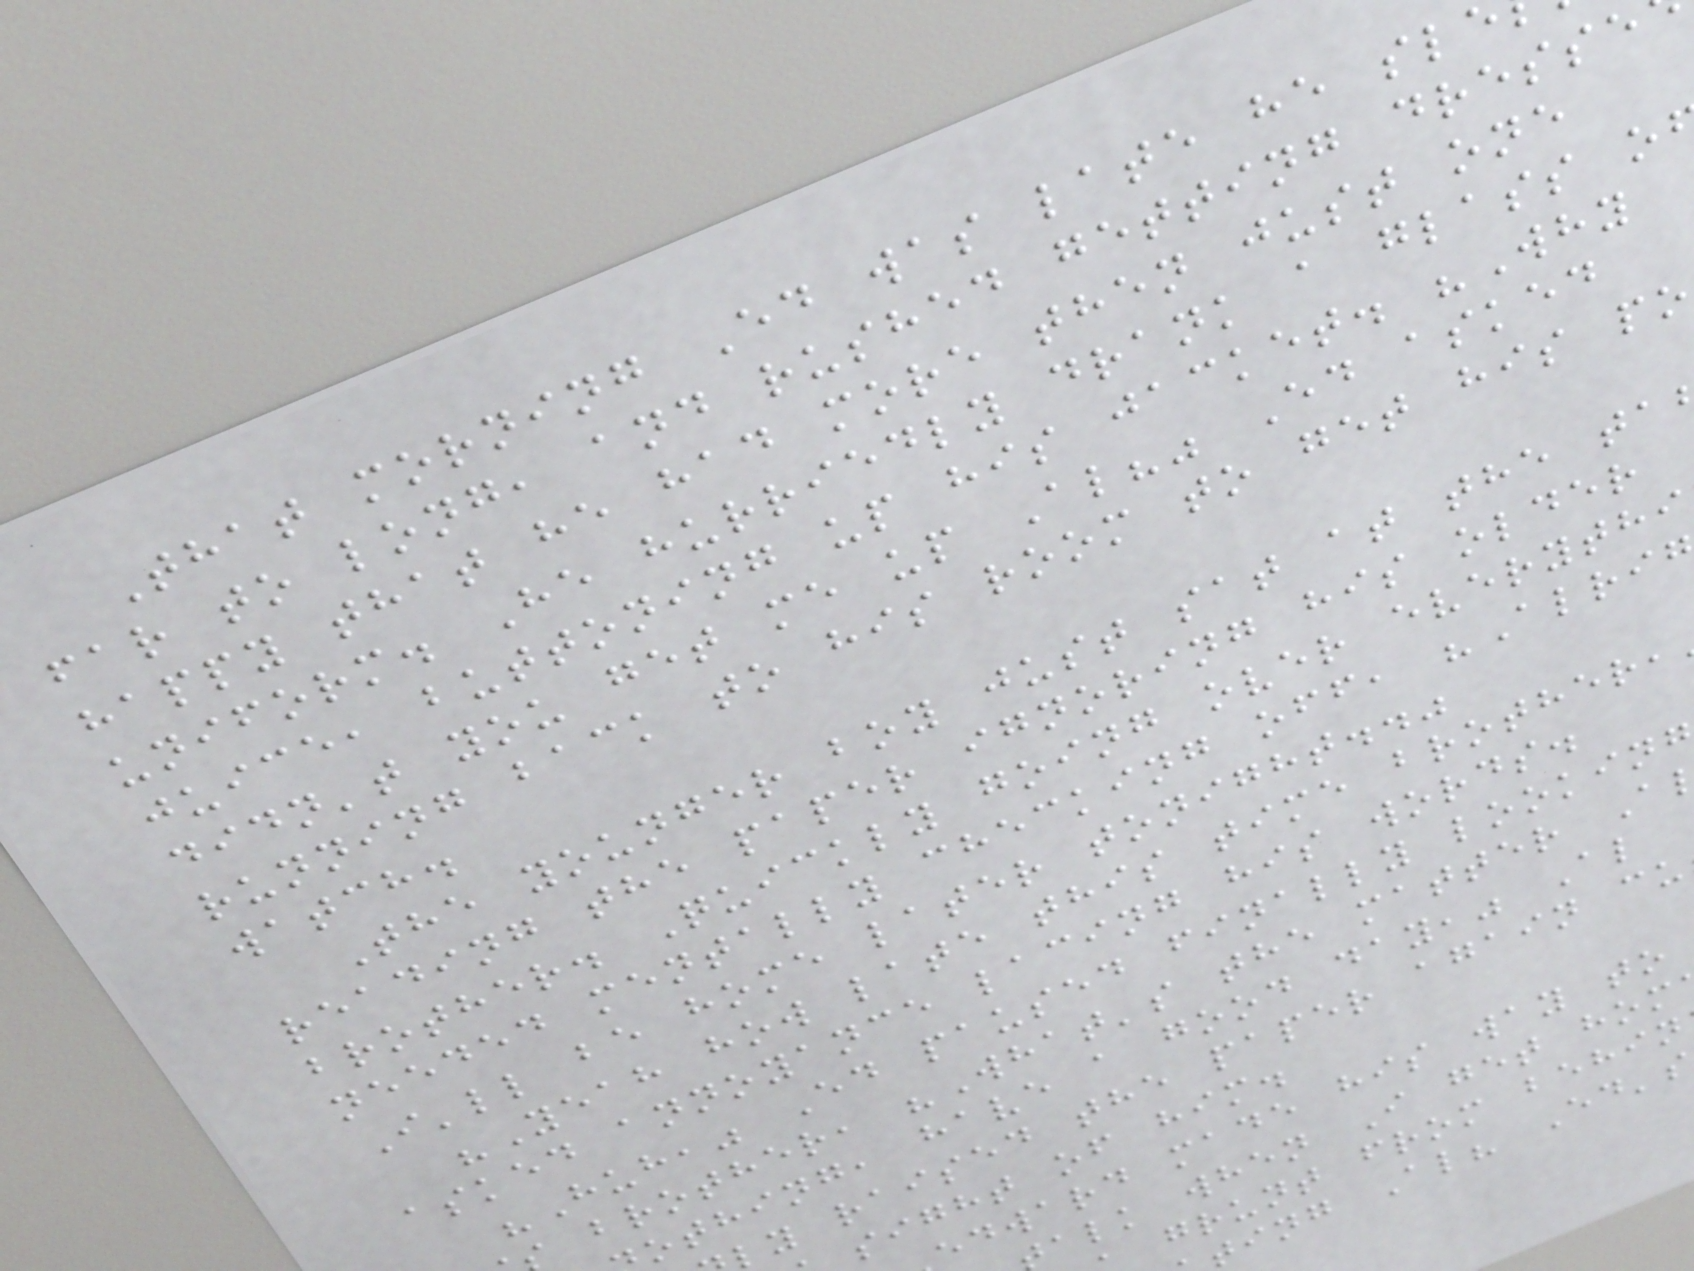That morning Ed was late he sl
far to long, and rushed getting dresse
happy that he had more then just one
uniform. He hurriedly drank a glass o
juice, buttoning up his jacket. "Why
didn't you get me up Al?" Ed asked
running back to his room to get his po
watch.
The younger boy just sat at the ta
reading the paper ignoring his older
brother. Quickly going over everythi
needed mentally checking off, "Alri
I'll be home later tonight.."
"Yeah how late this time brother,
asked annoyance lacing his words.
"Huh," Ed paused finally looking
brother, "What's the matter A
othing, have a good day," Al
ly raised the paper again cu
sight of him.
edward made his way to
alk when I get hom
grunt from behin
ting Al? Ed's
